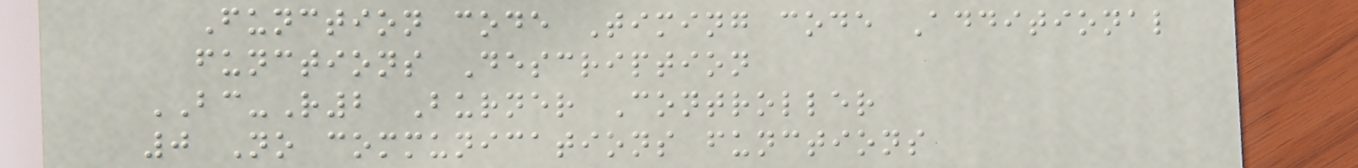Function code Timing code Additional
functions Description
BC-R2 Burner Controller
0 No communications functions
